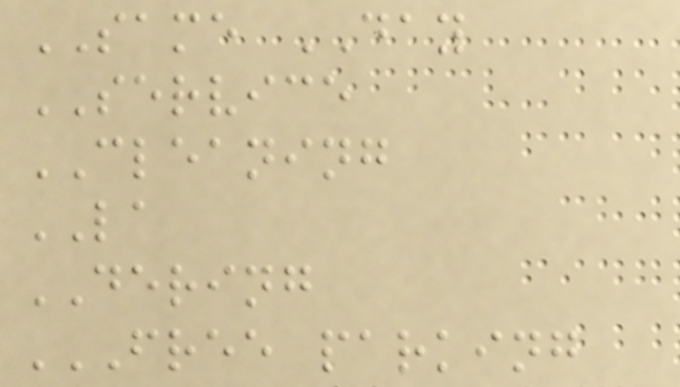SAME DAY
SERVICE
CLEANING
LA
DERING
FREE PARKING
